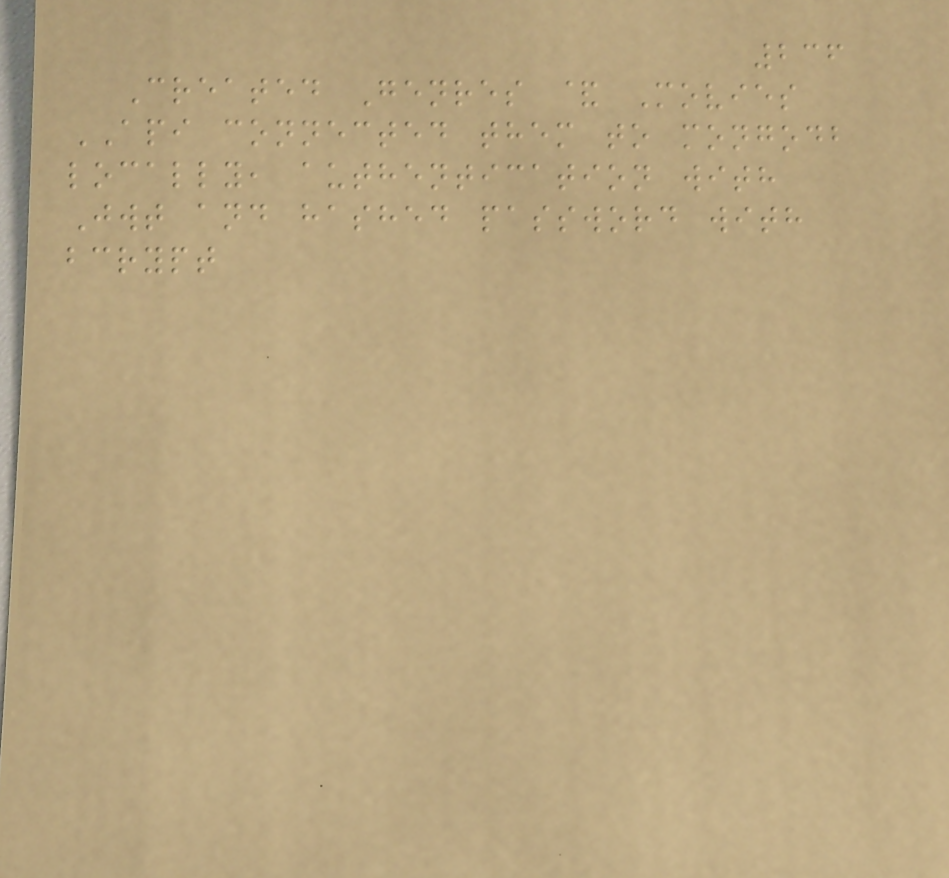236
Created Genres & Movies
API connected them to mongodb
locally, authentication with
Jwt and hashed password with
bcrypt
